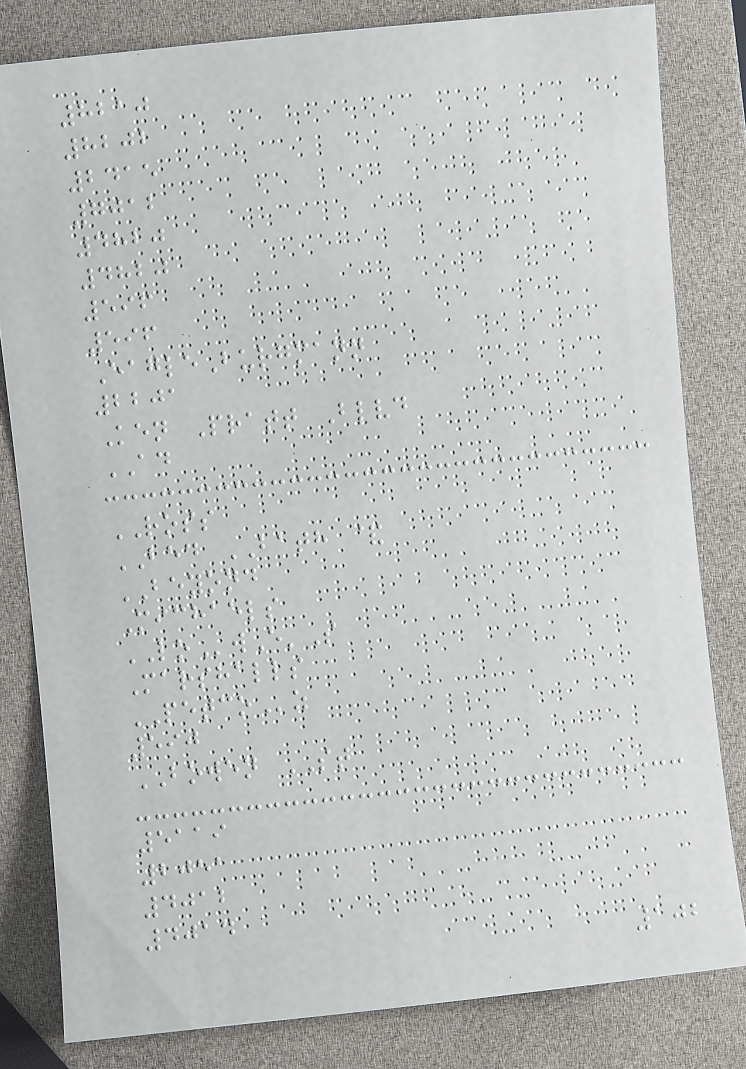8210
8202
2415
7012
4820
4820
596
596
EagleBurgmann
2201
Ken Pratt Blvd
AD
ROSS
BED BATH &
BEYOND
Michaels
LOwE'S
Marshalls
PETCOz
590
BOWEN ST
5119
2051
4012
4014
102
